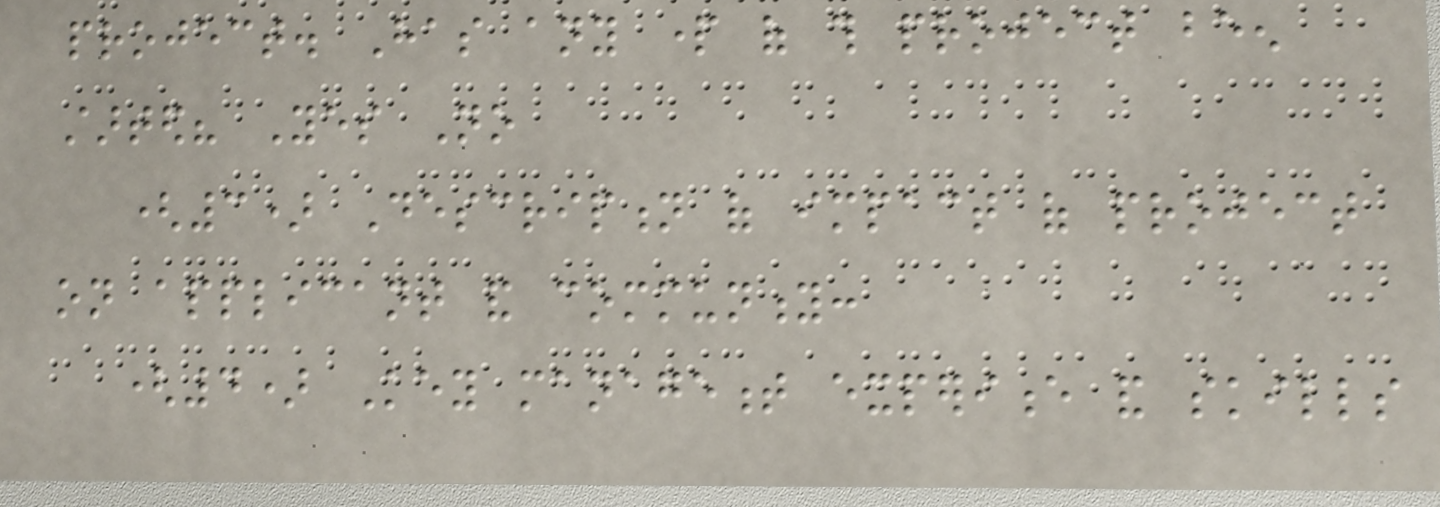project. Has any part of this project been
started? Yes No
(3) Description of impact of project
on applicant and community:
(4) Key management experience and skills
